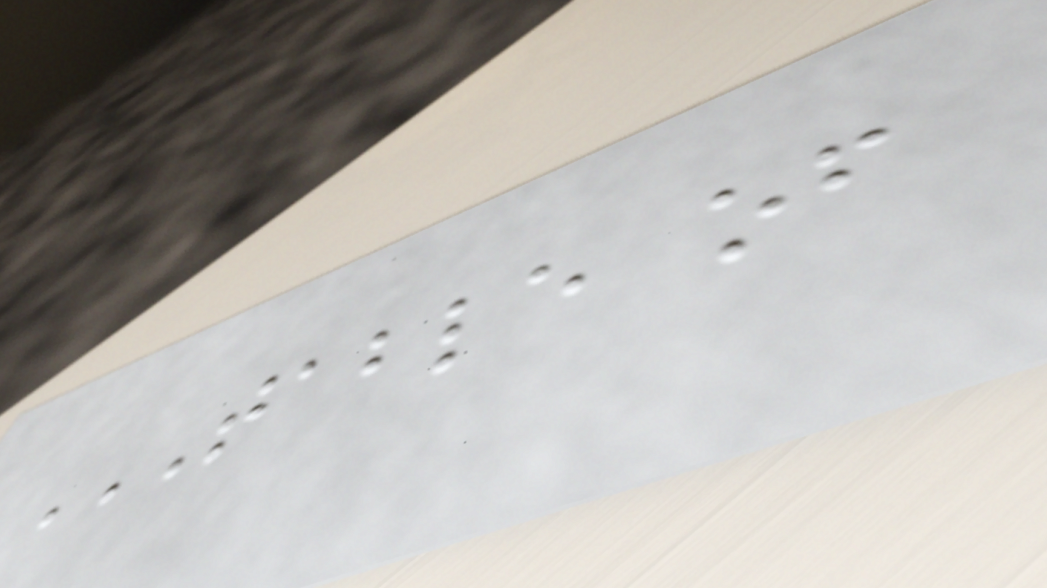TABLE OF
